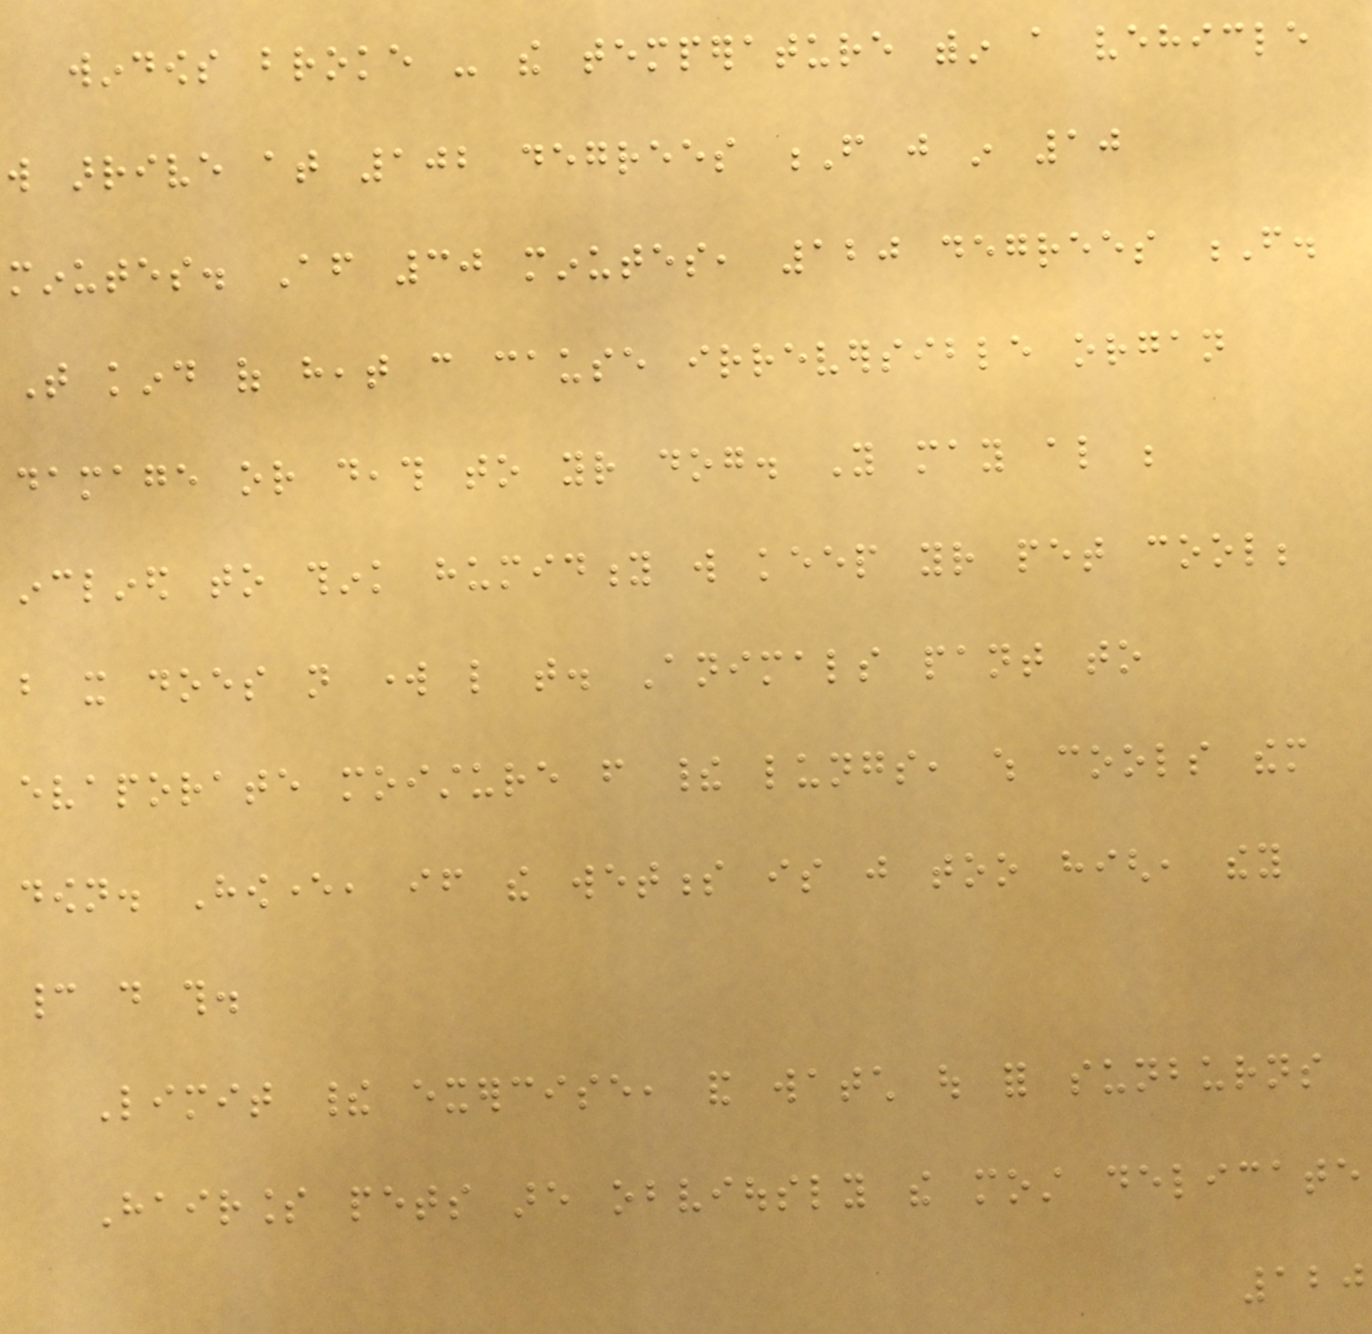windows broke - the temperature within a vehicle
will arrive at 102 degrees F just in 10
minutes. After 30 minutes, 120 degrees F.
That kind of heat can cause irreversible organ
damage or death to your dog. You may also be
inclined to think humidity will keep your pet cool;
but it does not work like that. Animals pant to
evaporate moisture from their lungs, which cools them
down. However, if the wetness is just too high, they
cannot do this.
Limit their exercise, and watch out for sunburns
Hairless pets are obviously the most delicate
120
